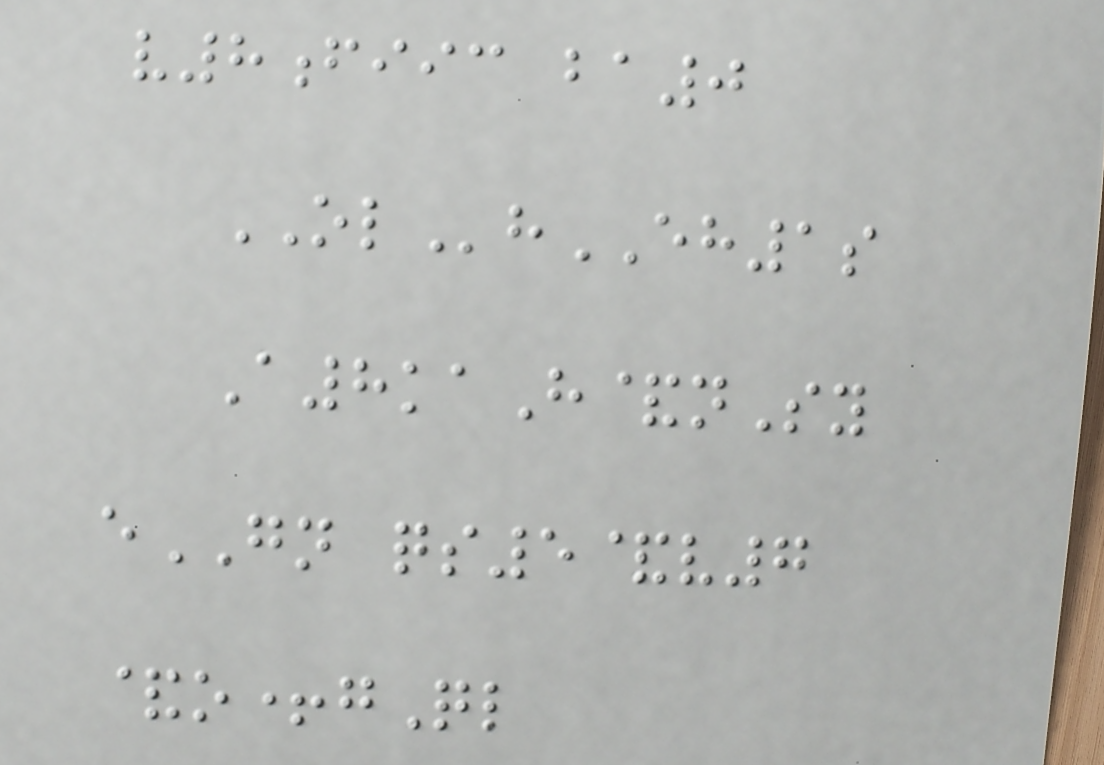v8fiic ba0
OLhEH1s
A8kaH&nSy
eGN qs5&v7
&o+gQl
